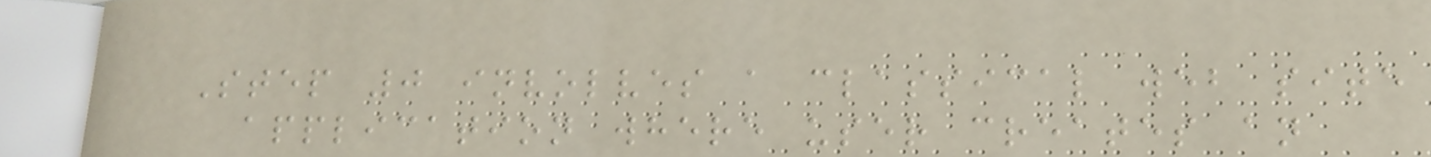Step 0 involves a classical web site
application where user creates an
